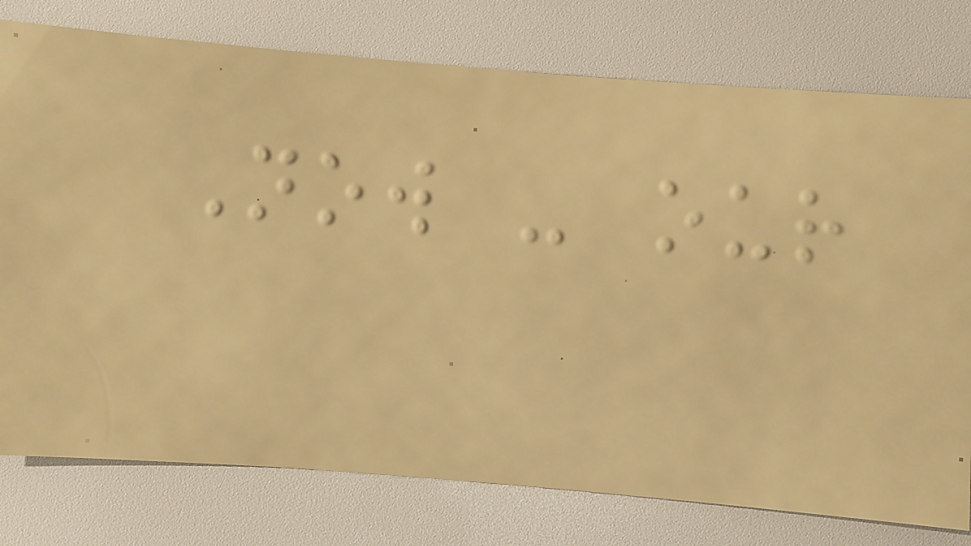Now - our
